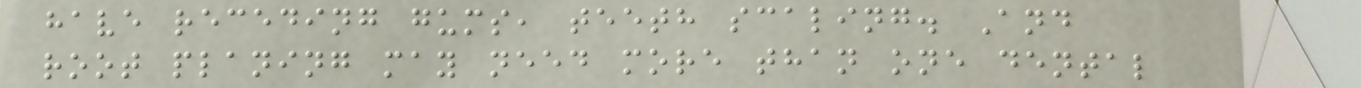have receding gums, teeth scaling. And
root planing may need more than one dental
